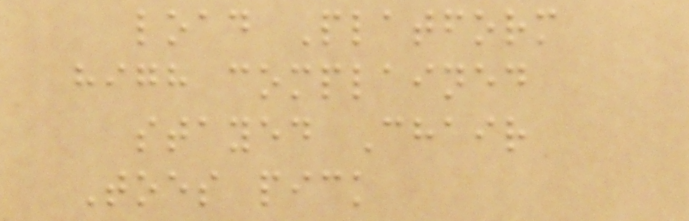load Platform
high complained
stayed Chair
Toes pick
